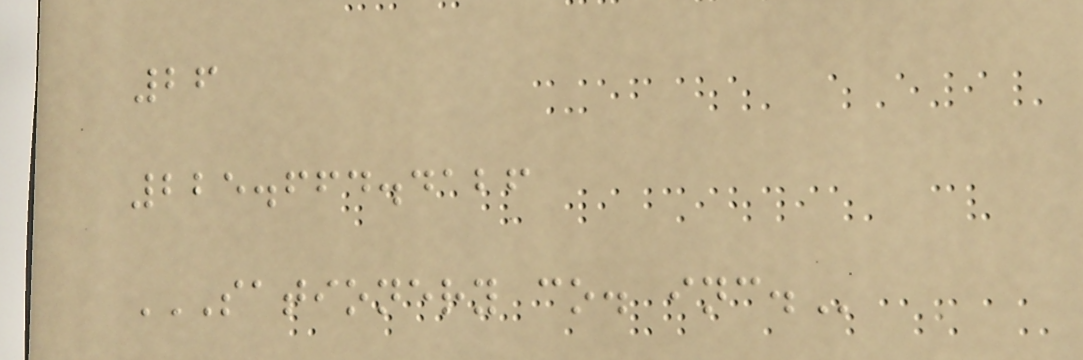26
225.664.4126
SATIONERY CO. INC.
